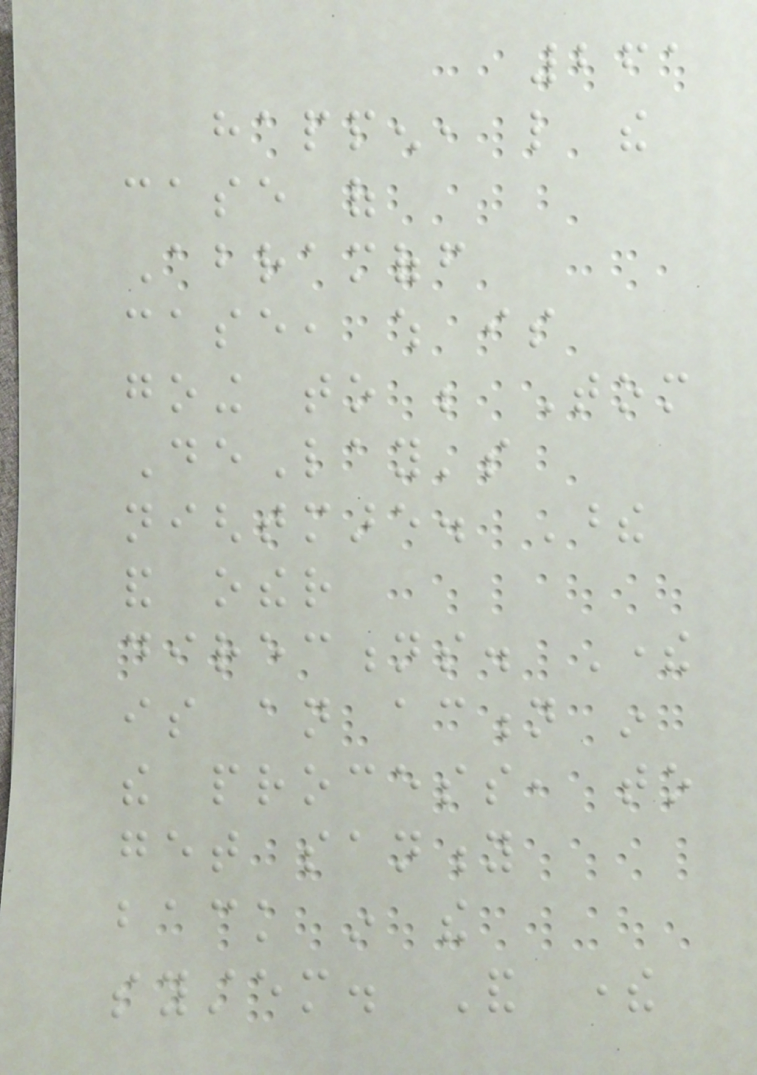261
happen, like the
case of
Abramoff
case, which is
going to be Tom
DeLay's
nightmare. These
and other
directions. There
is an action in
the process, to
get sanity
back in the
system. And there
